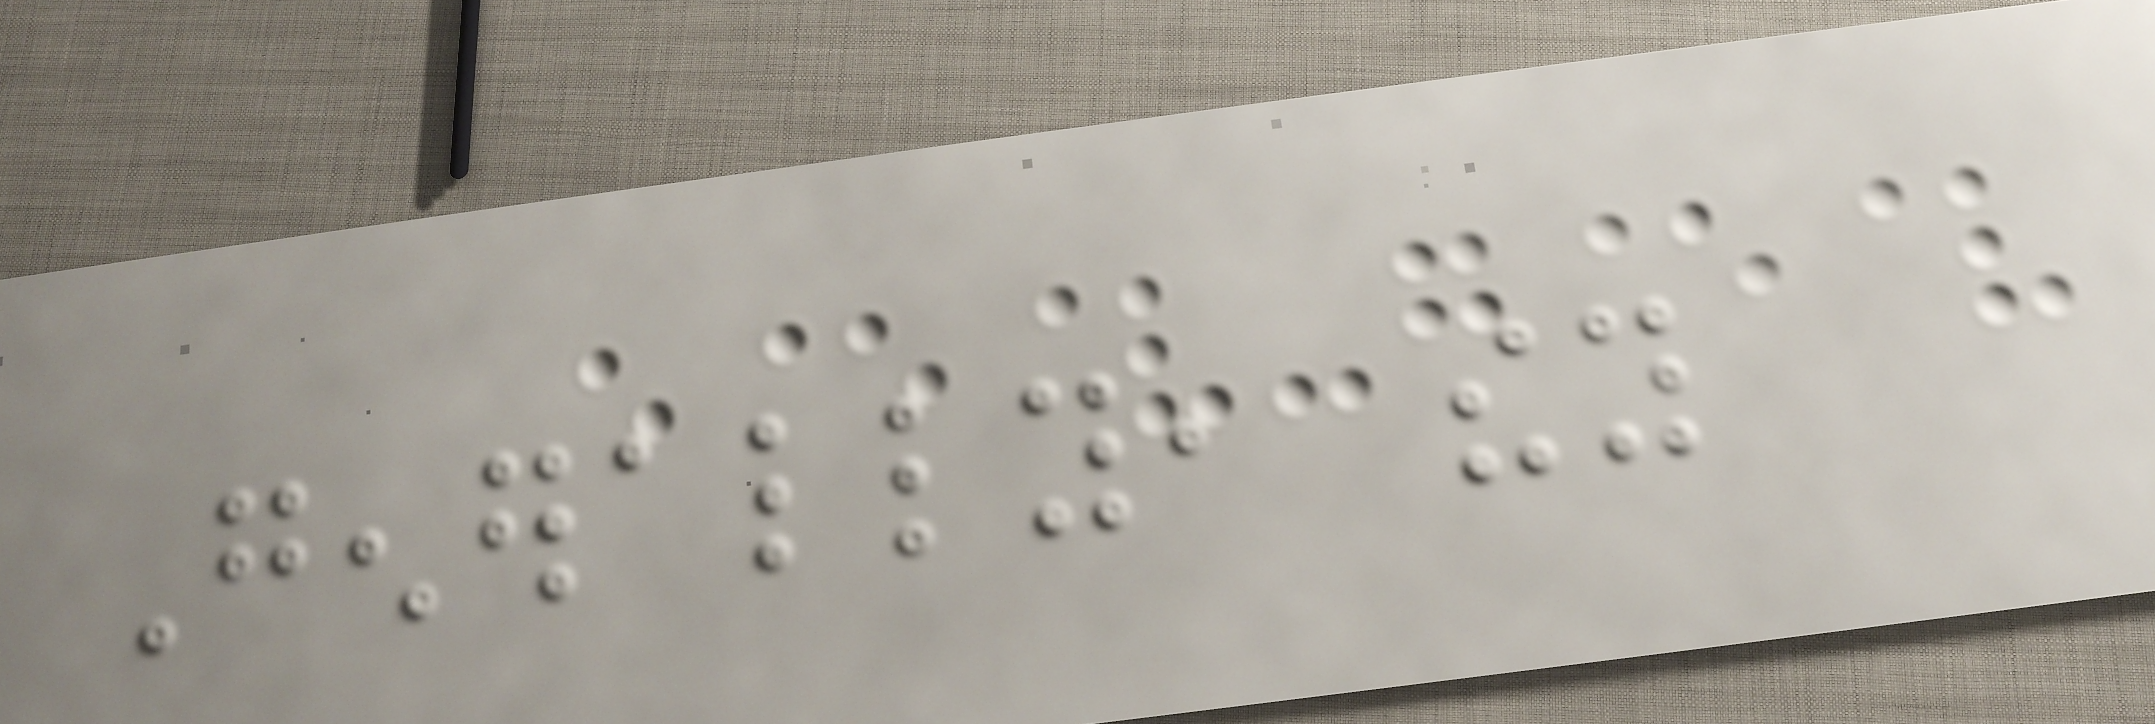Generally, they
